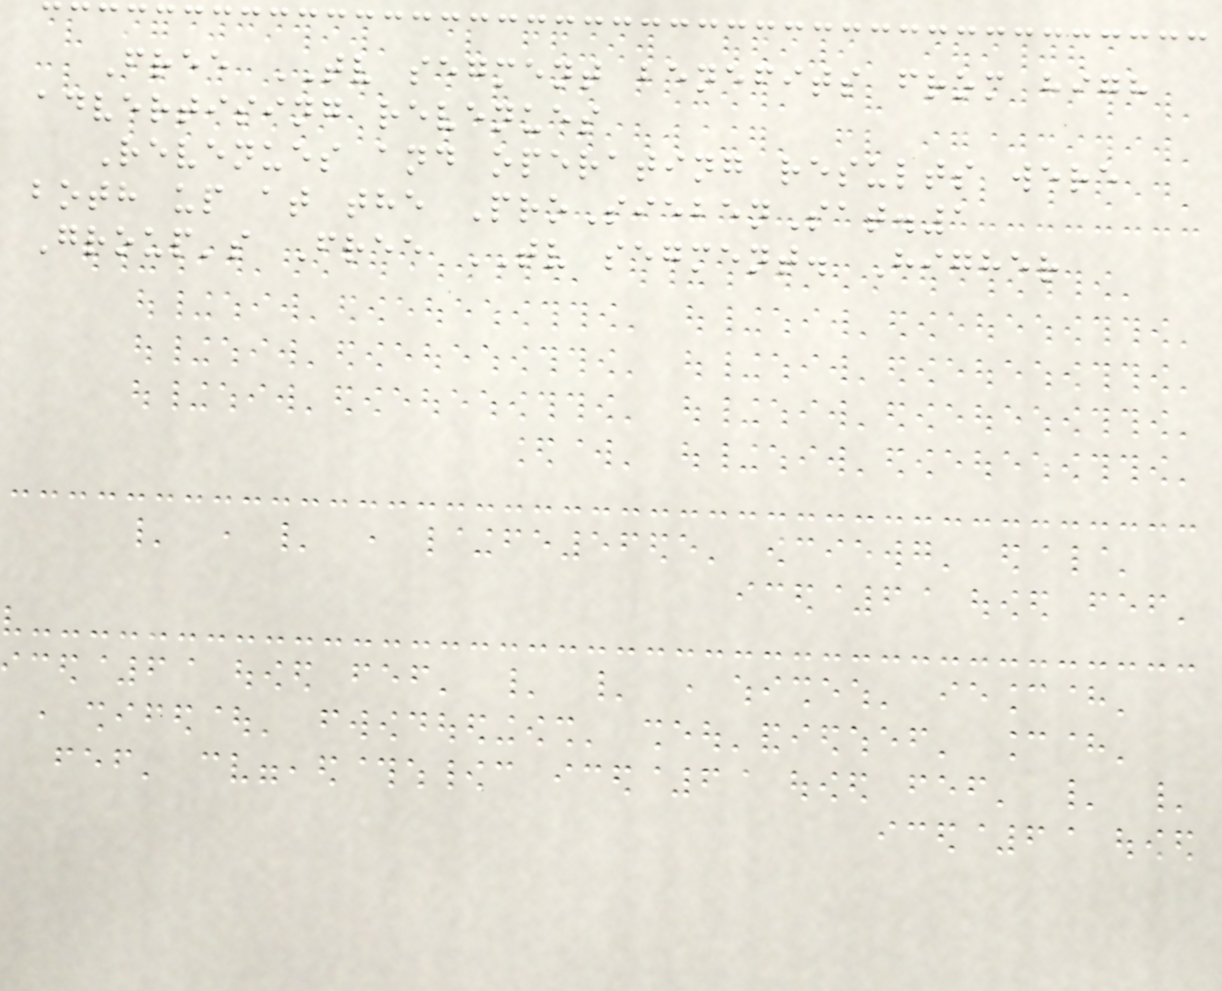Free TV segment benefits from high
advertising revenues
Revenues and operating results were
both up at the ProSiebenSat.1
Group's Free TV segment. Higher
